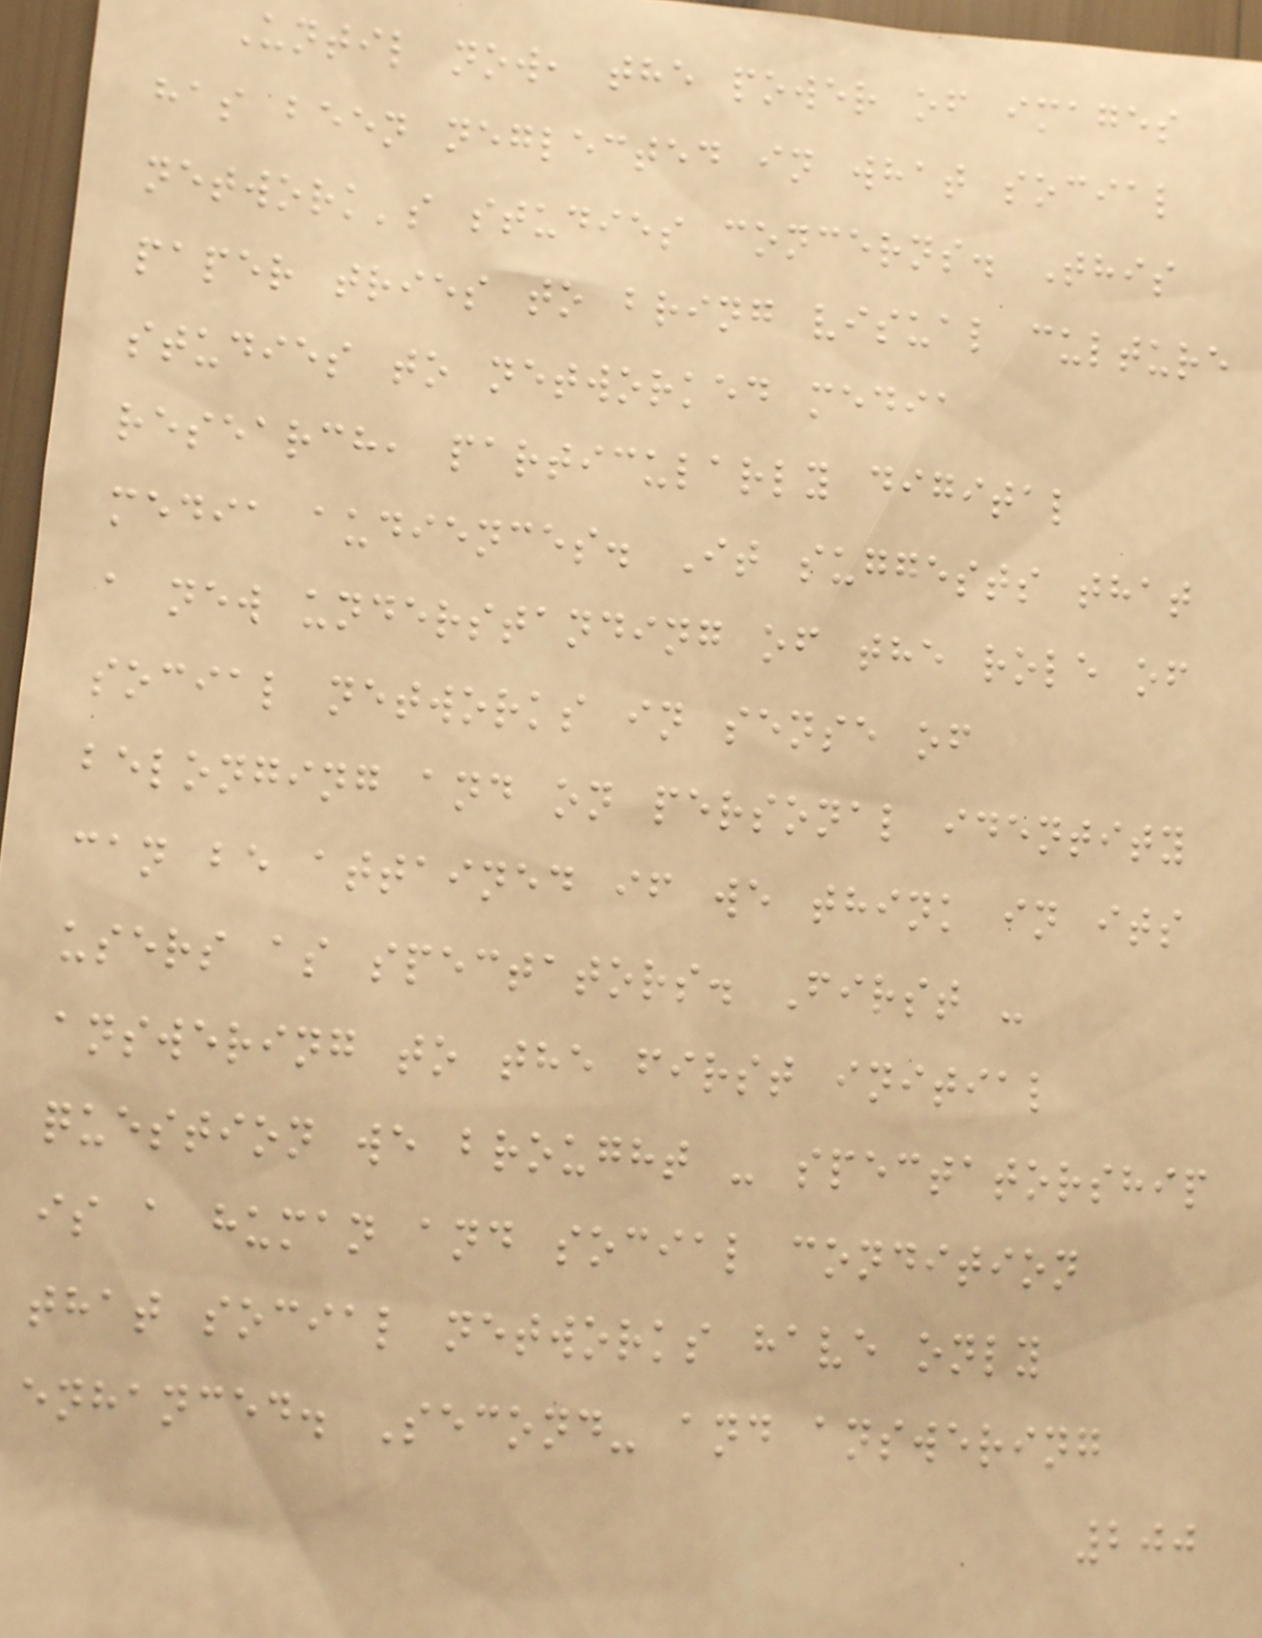Until now, the power of images
has been neglected in what social
network's studies concerns. This
paper tries to bring visual culture
studies to networked media
research, particularly digital
media audiences. It suggests that
a new understanding of the role of
social networks in sense of
belonging and on personal identity
can be attained if we think in its
users as spectators. First -
answering to the first initial
question we brought - spectatorship
is a human and social condition
that social networks have only
enhanced. Second- and answering
200
